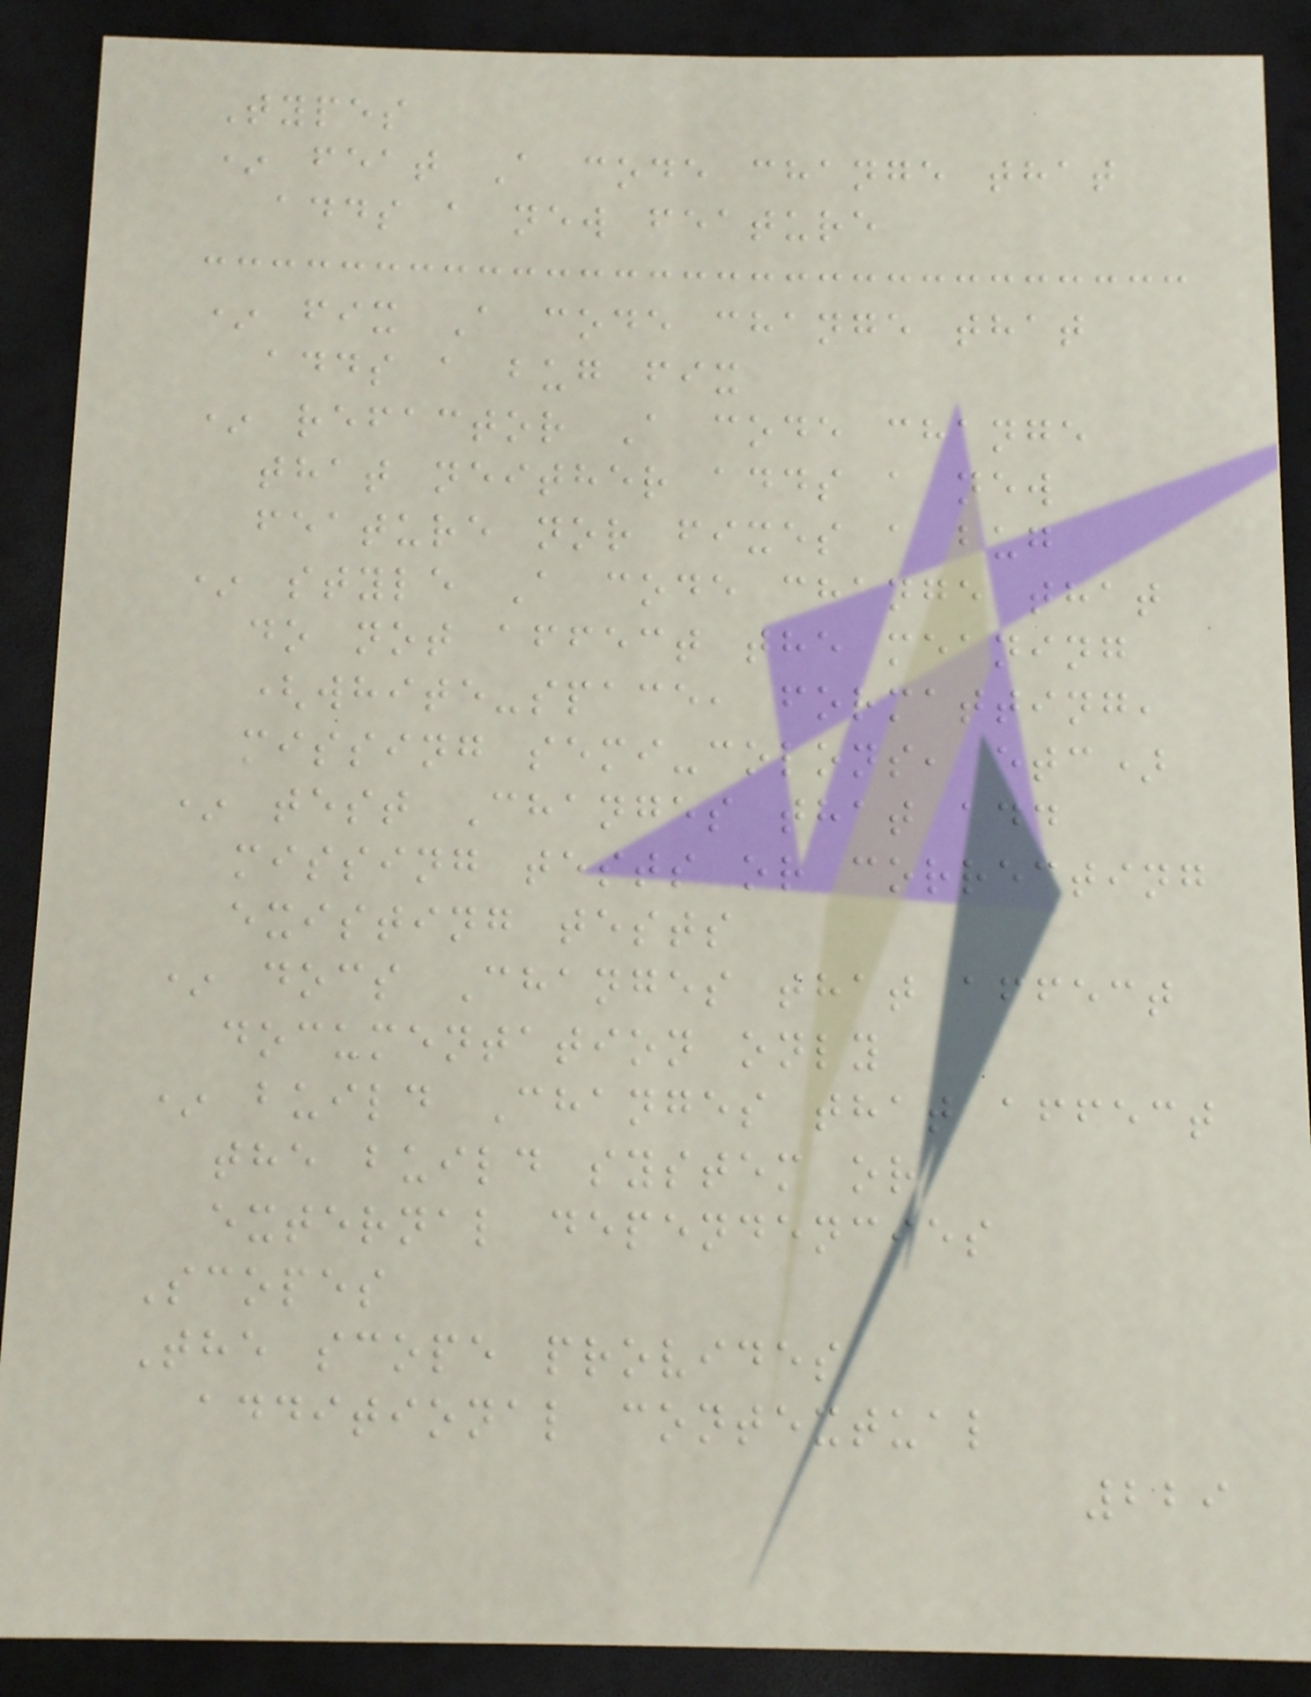Types
* feat A code change that
adds a new feature
* fix A code change that
adds a bug fix
* refactor A code change
that neither adds a new
feature nor fixes a bug
* style A code change that
do not affect the meaning
(white-space, formatting,
missing semi-colons, etc)
* test Changes that add
missing tests or correcting
existing tests
* docs Changes that affect
documentation only
* build Changes that affect
the build system or
external dependencies
Scopes
The scope provides
additional contextual
229
